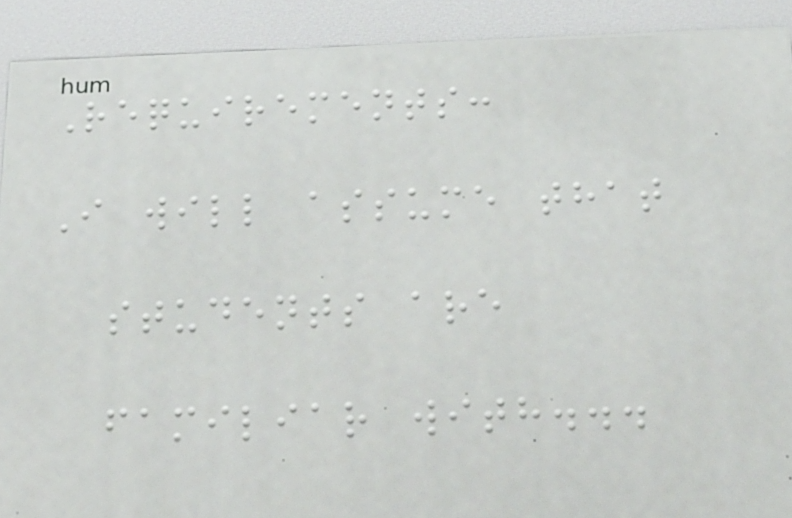Requirements:
I will assume that
students are
familiar with...
